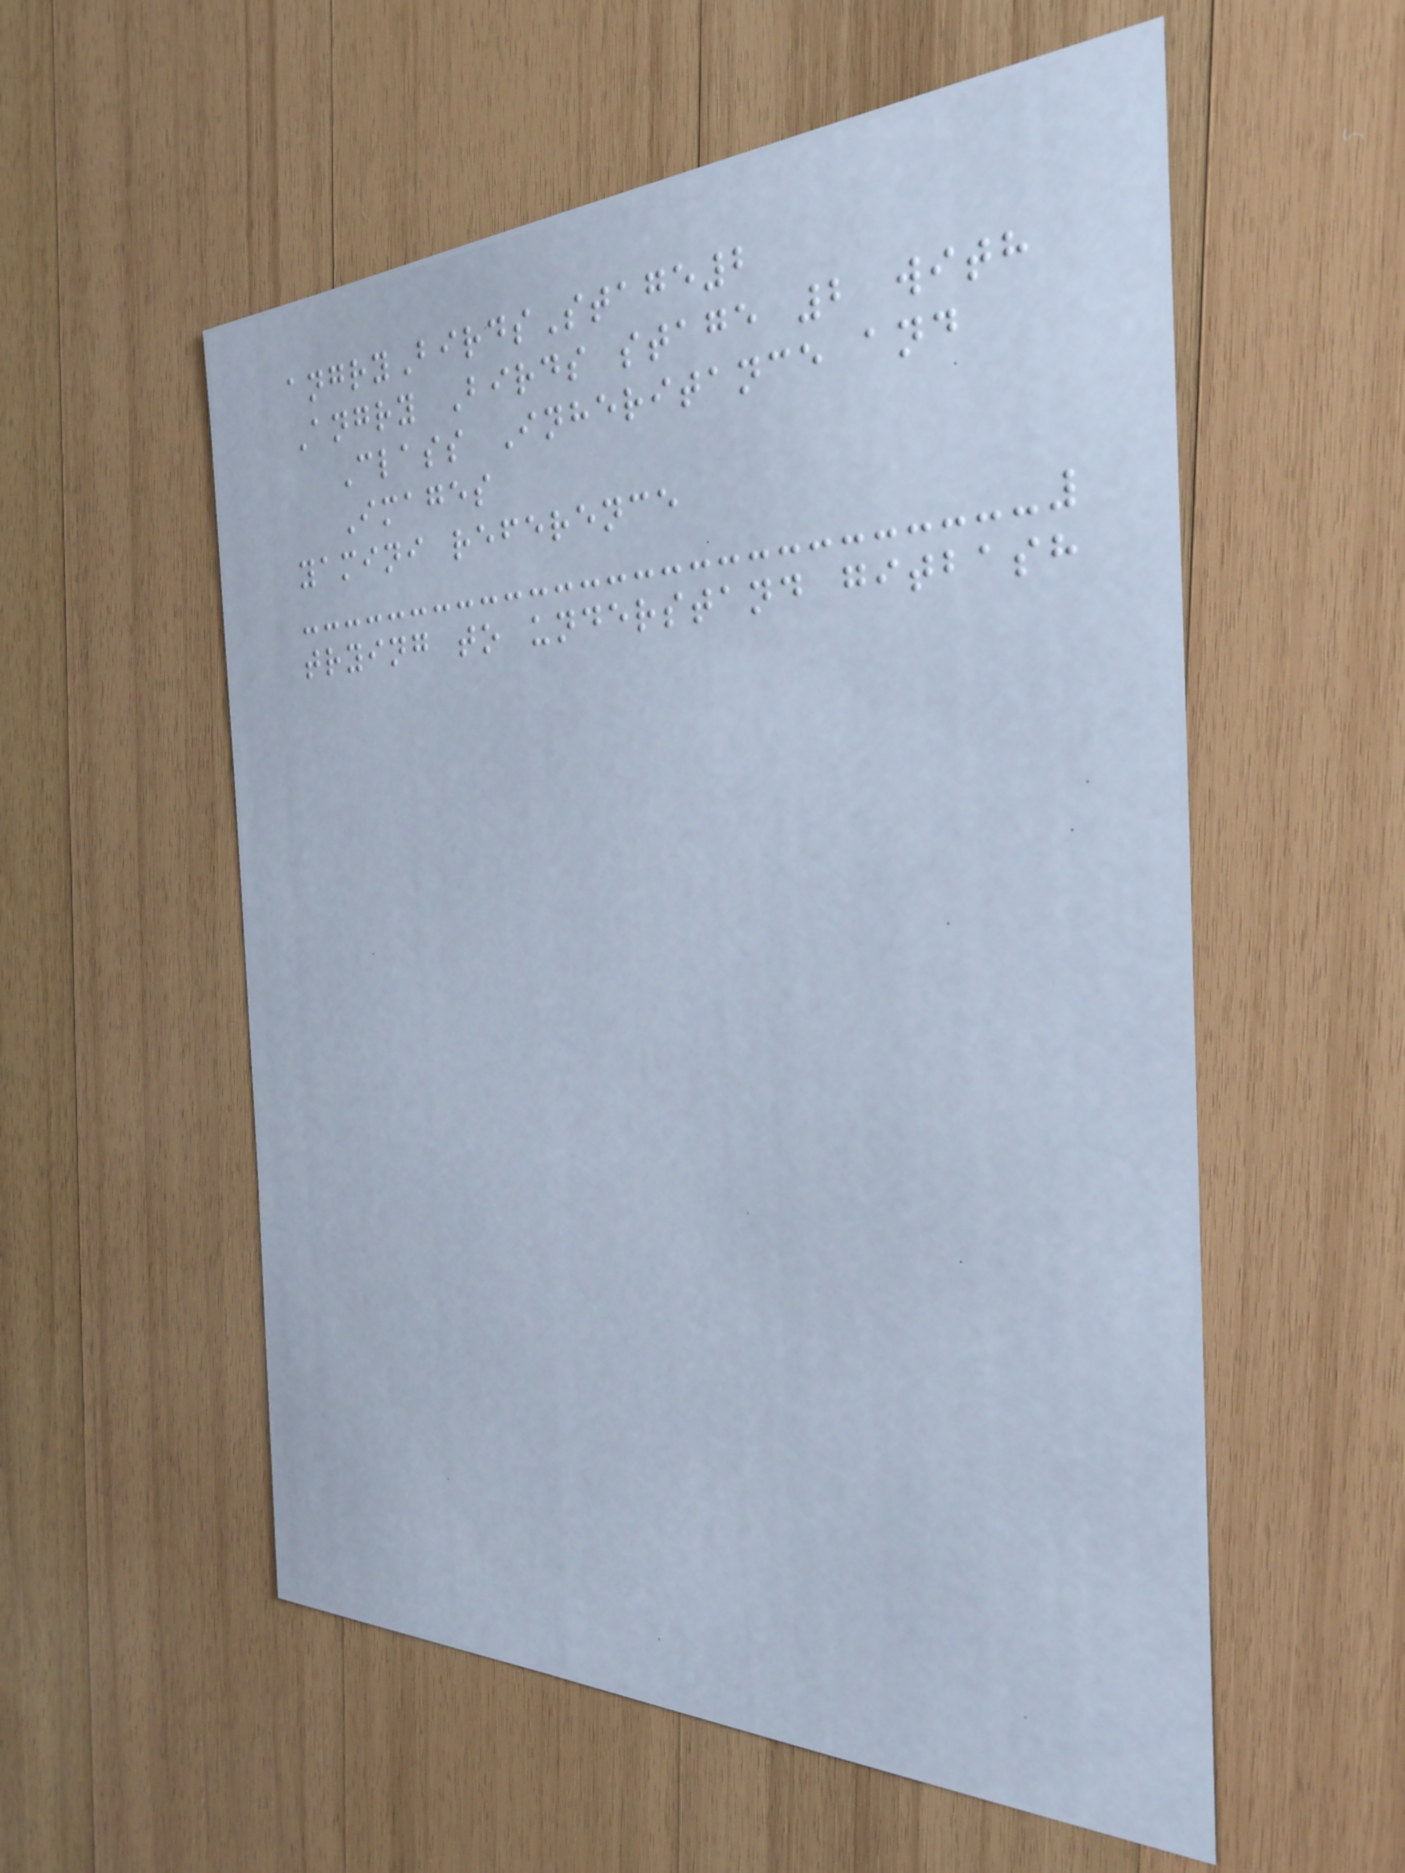angryBirdsStage2
Angry Birds stage 2 with
Class Inheritance and
Images
yamini reference
trying to understand gitbash
